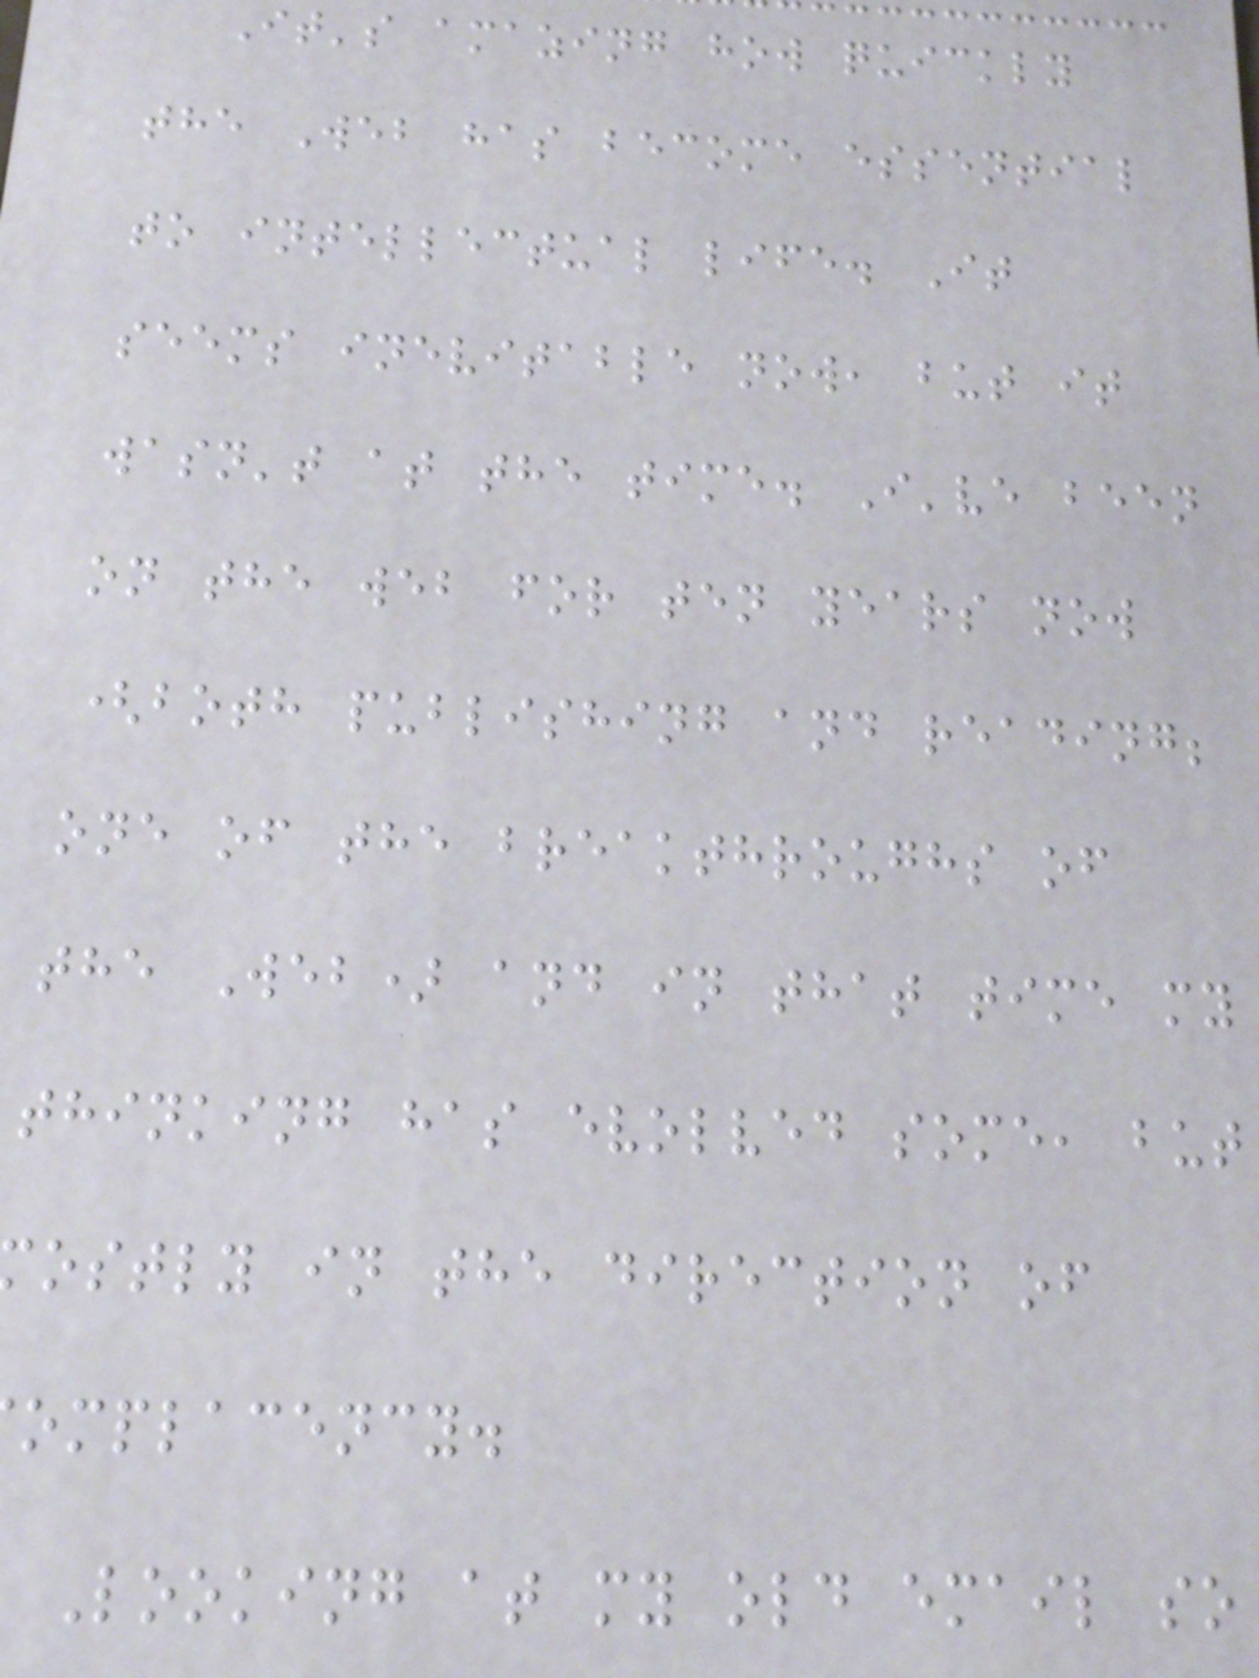It's amazing how quickly
the Web has become essential
to intellectual life. It
seems inevitable now, but it
wasn't at the time. I've been
on the web for ten years now
(both publishing and reading;
one of the breakthroughs of
the Web) and in that time my
thinking has evolved some, but
ostly in the direction of
omplacency.
Looking at my old email so
